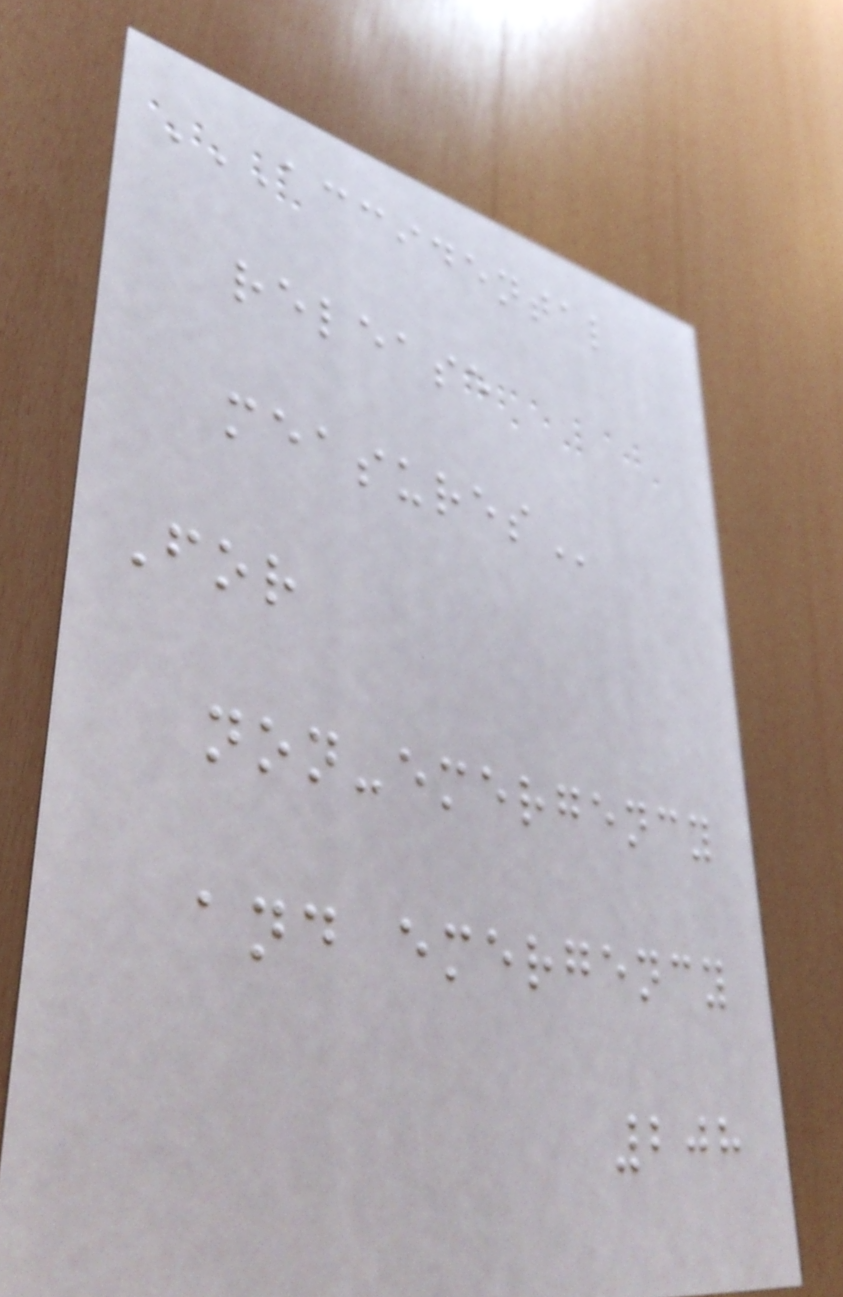ACCIDENTAL
RELEASE
MEASURES
For
non-emergency
and emergency
208
